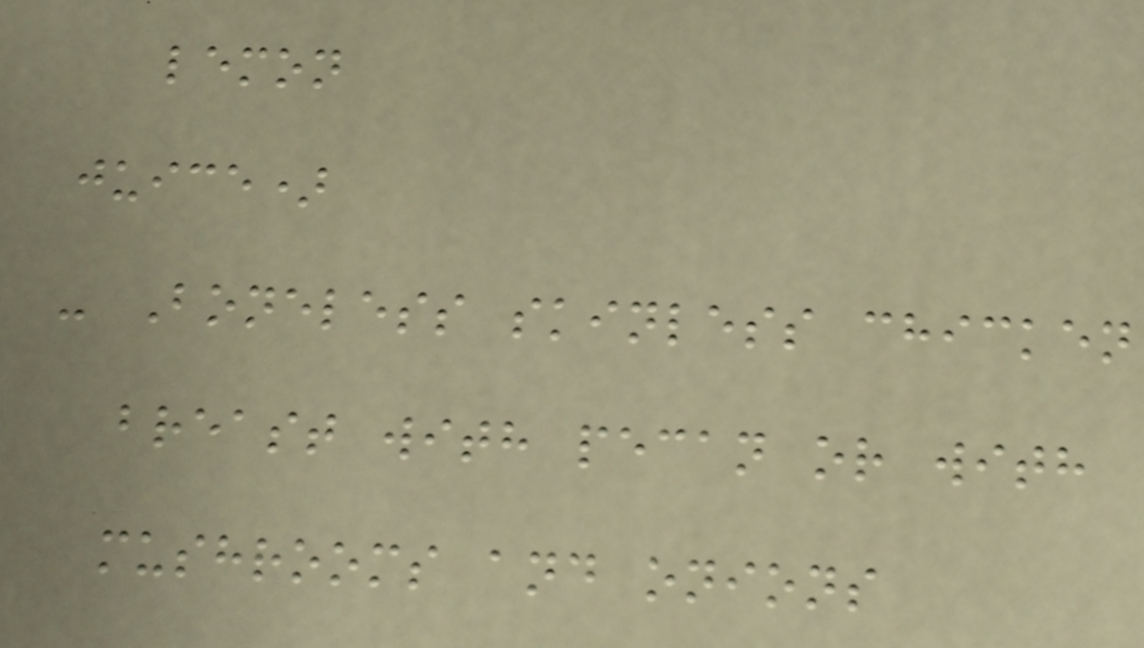lemon
juice)
- Boneless skinless chicken
breast with pecan or with
mushrooms and onions
